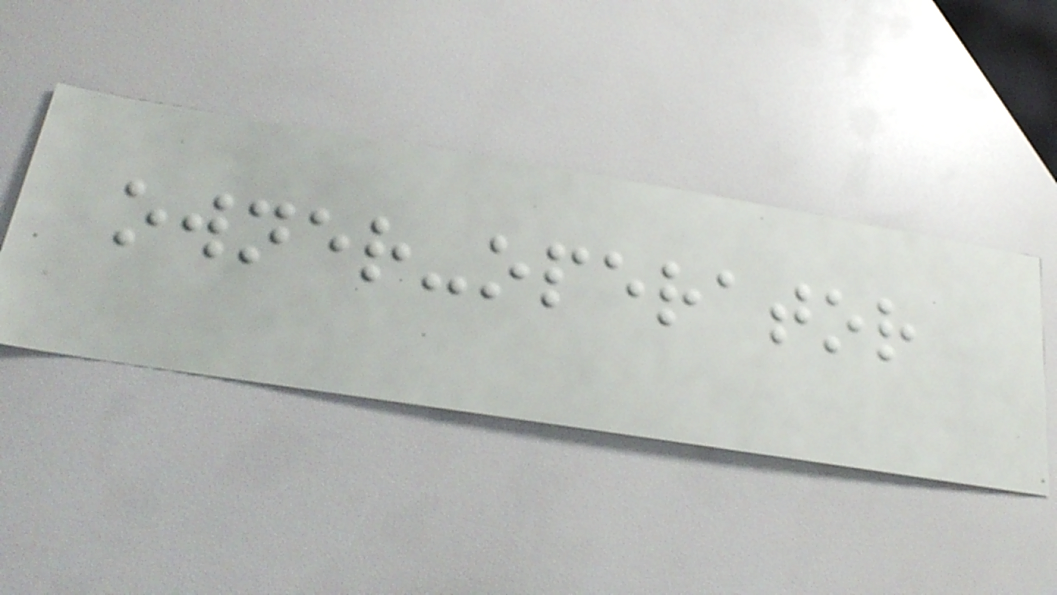owner-operator
